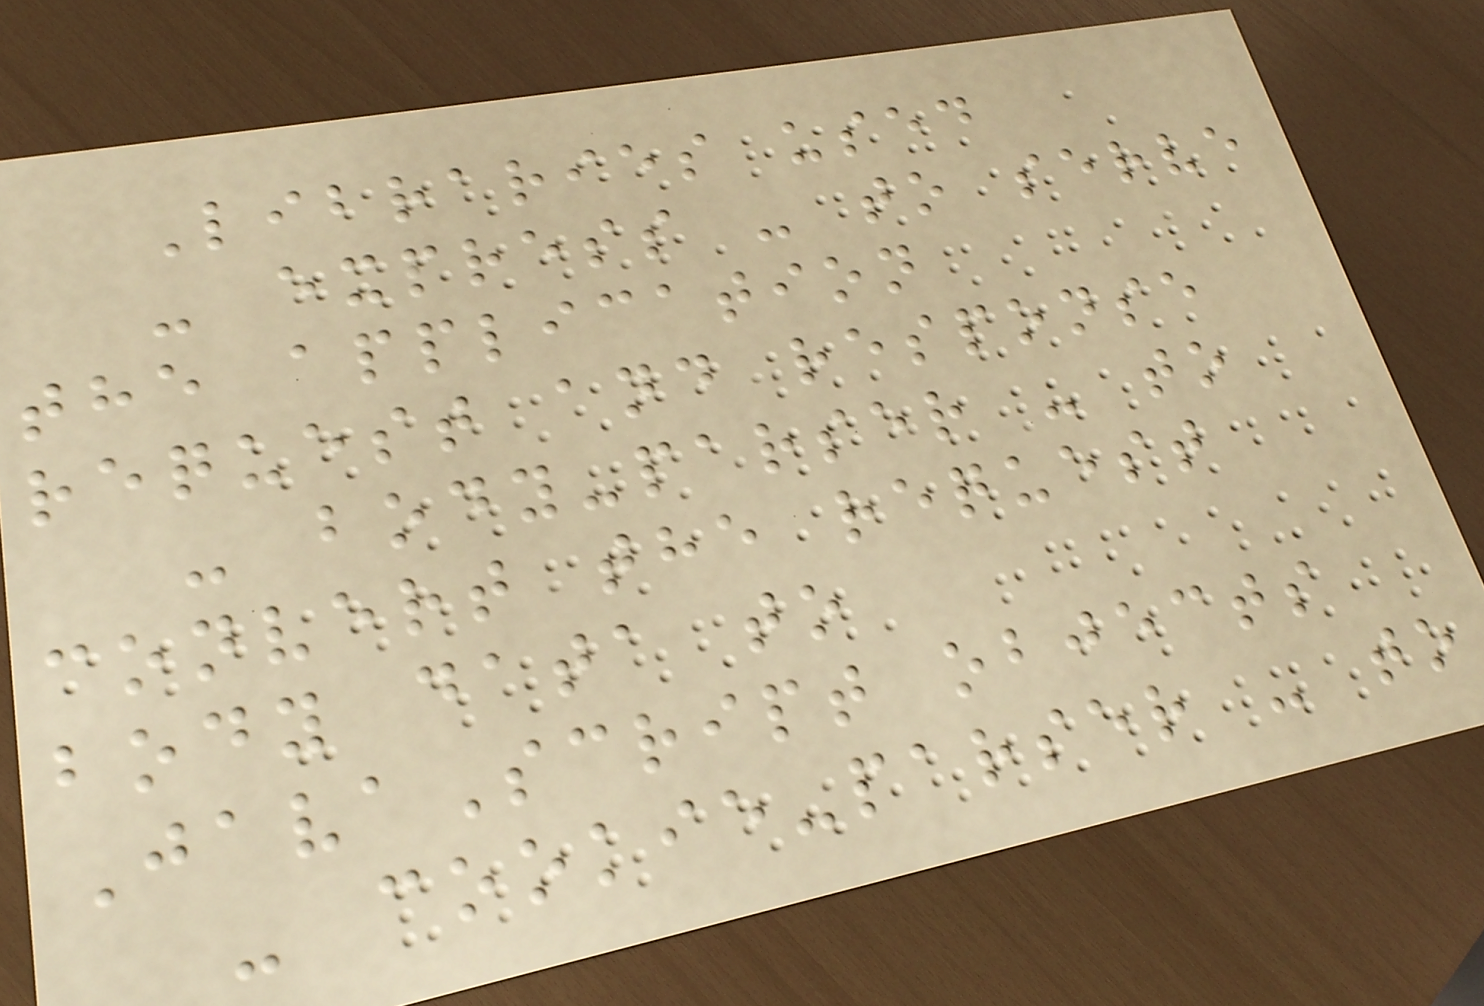Libraries used
- express - to serve
the application
request and response
- body-parser - to
convert the request
body data to
JavaScript objects
- cookie-parser - to
